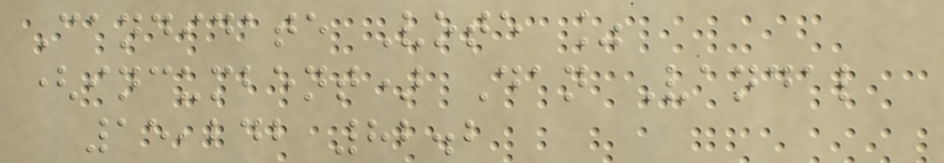Candidate Vote %
(incumbent) Dan Vandal
15,242 82.2
